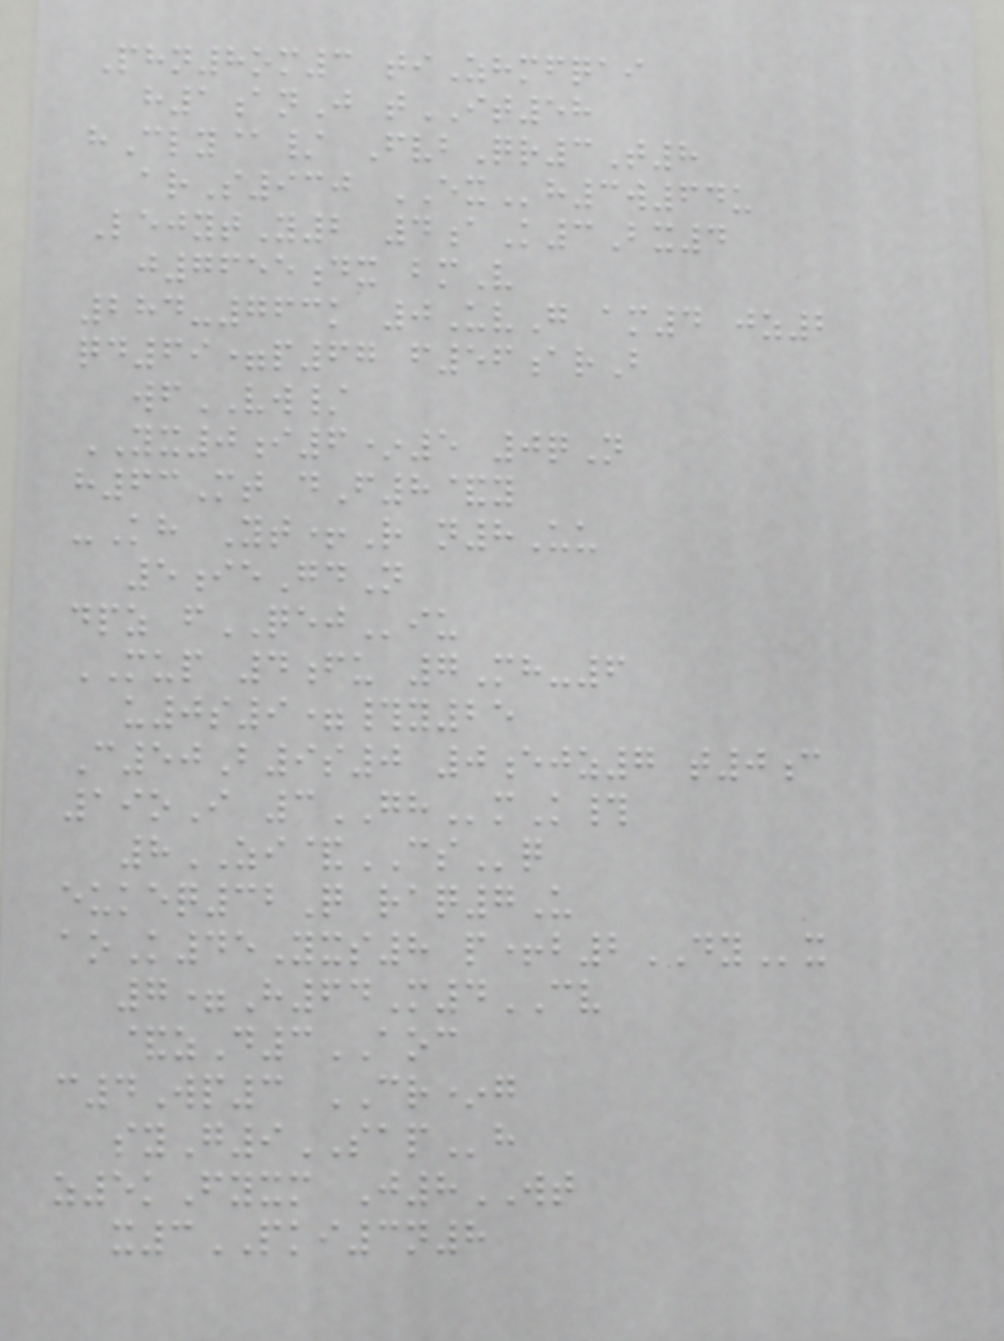Phn8om3 tiZhmfqai
h1anJ tIT58
hCly@/ FvbQr3T8
arS930 EXh3w64u
LejytY2 4aK3Bx4
j7655dx bmV
284-763k 0UvG am4 jz2
qd69=p67 f56arB
wfVW/
YX0i6*5 0qN
h63Mt dF8&y
-Kh Yt+R n8Uu
5ieGdN
dpz fQEJiu
MUP 4fu 7Mh-6
u0s9=#y25
C50B9s0 0ejz7 t0c
19oI 3GHmK#
8ZI&CSq
eukeq32Q raq7U
aoK45Yxs8 p+b2DYx
7=H64M4CV
&zD3AOC
c4Wp3 CR*g
syG9SAPh
z5kFyxm J8WT
x3PKI3n8
